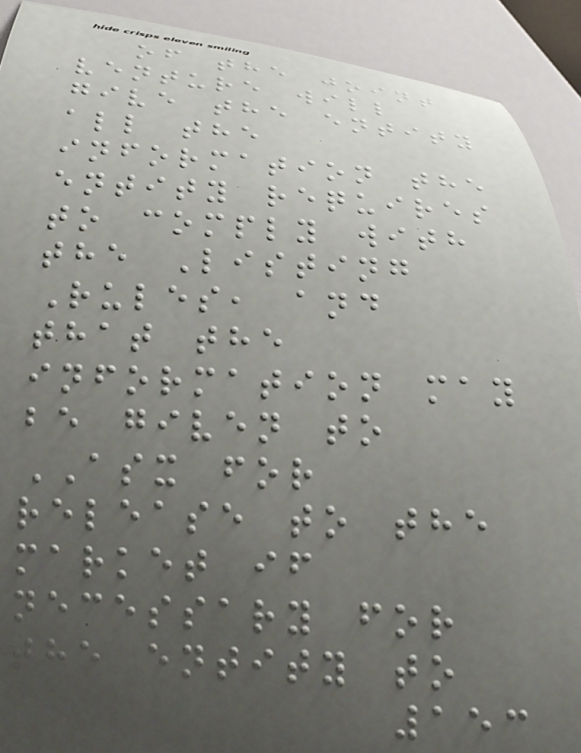of the joint
venture will
give the entity
all the
information the
entity requires
to comply with
the Listing
Rules, and
that the
information may
be given to
ASX for
release to the
market if
necessary for
the entity to
153
